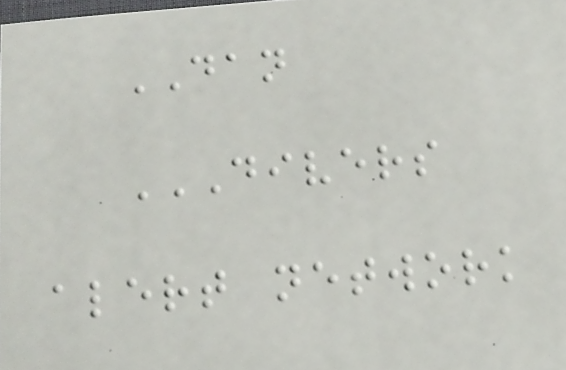DAN
DIVERS
ALERT NETWORK
